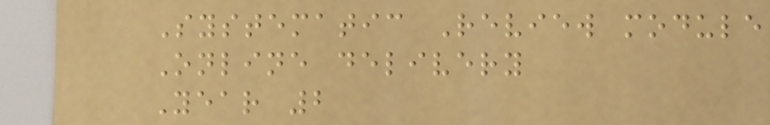Systematic Review module
Online delivery
Year 2
